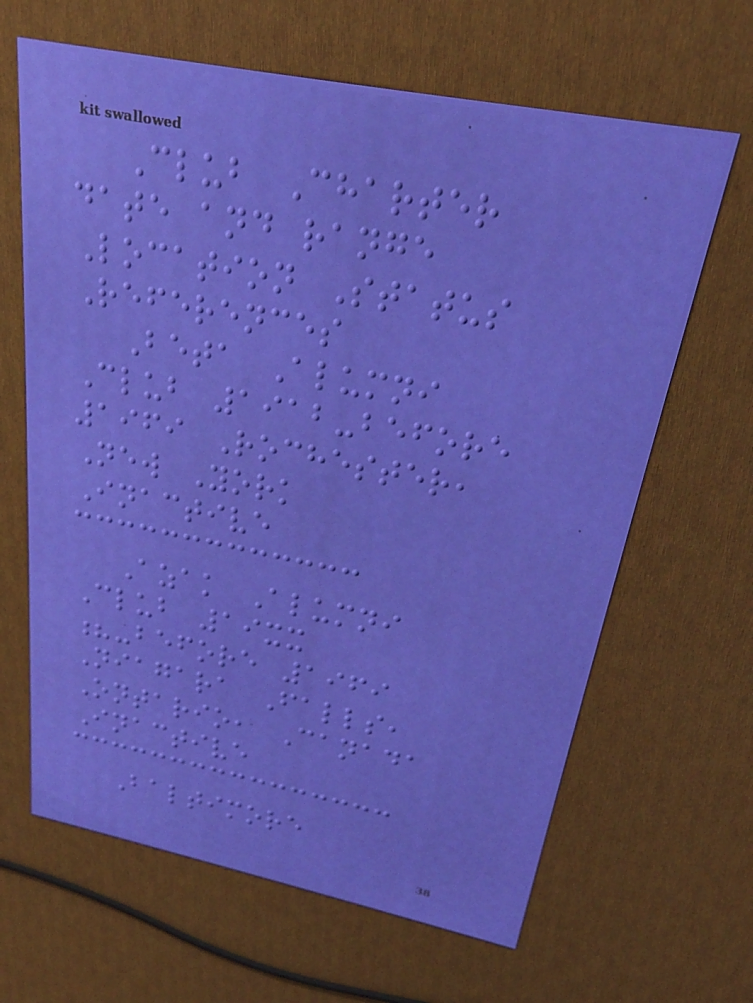Club Charter
date and range
Location Status
References
Beta Alumni
Club 1912-before
1969 Rochester,
New York
Inactive
Azak Alumni
Club 19xx
?-before 1969
Niagara Falls,
Ontario, Canada
Inactive
Baltimore
